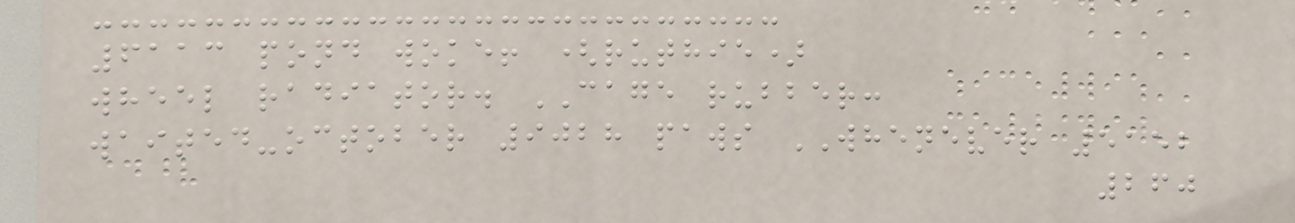6113 pond woke! (ruthie)
wheel radiator. CAGE rubber:
waited-october 9028 paws WHENEVER 5152
260
